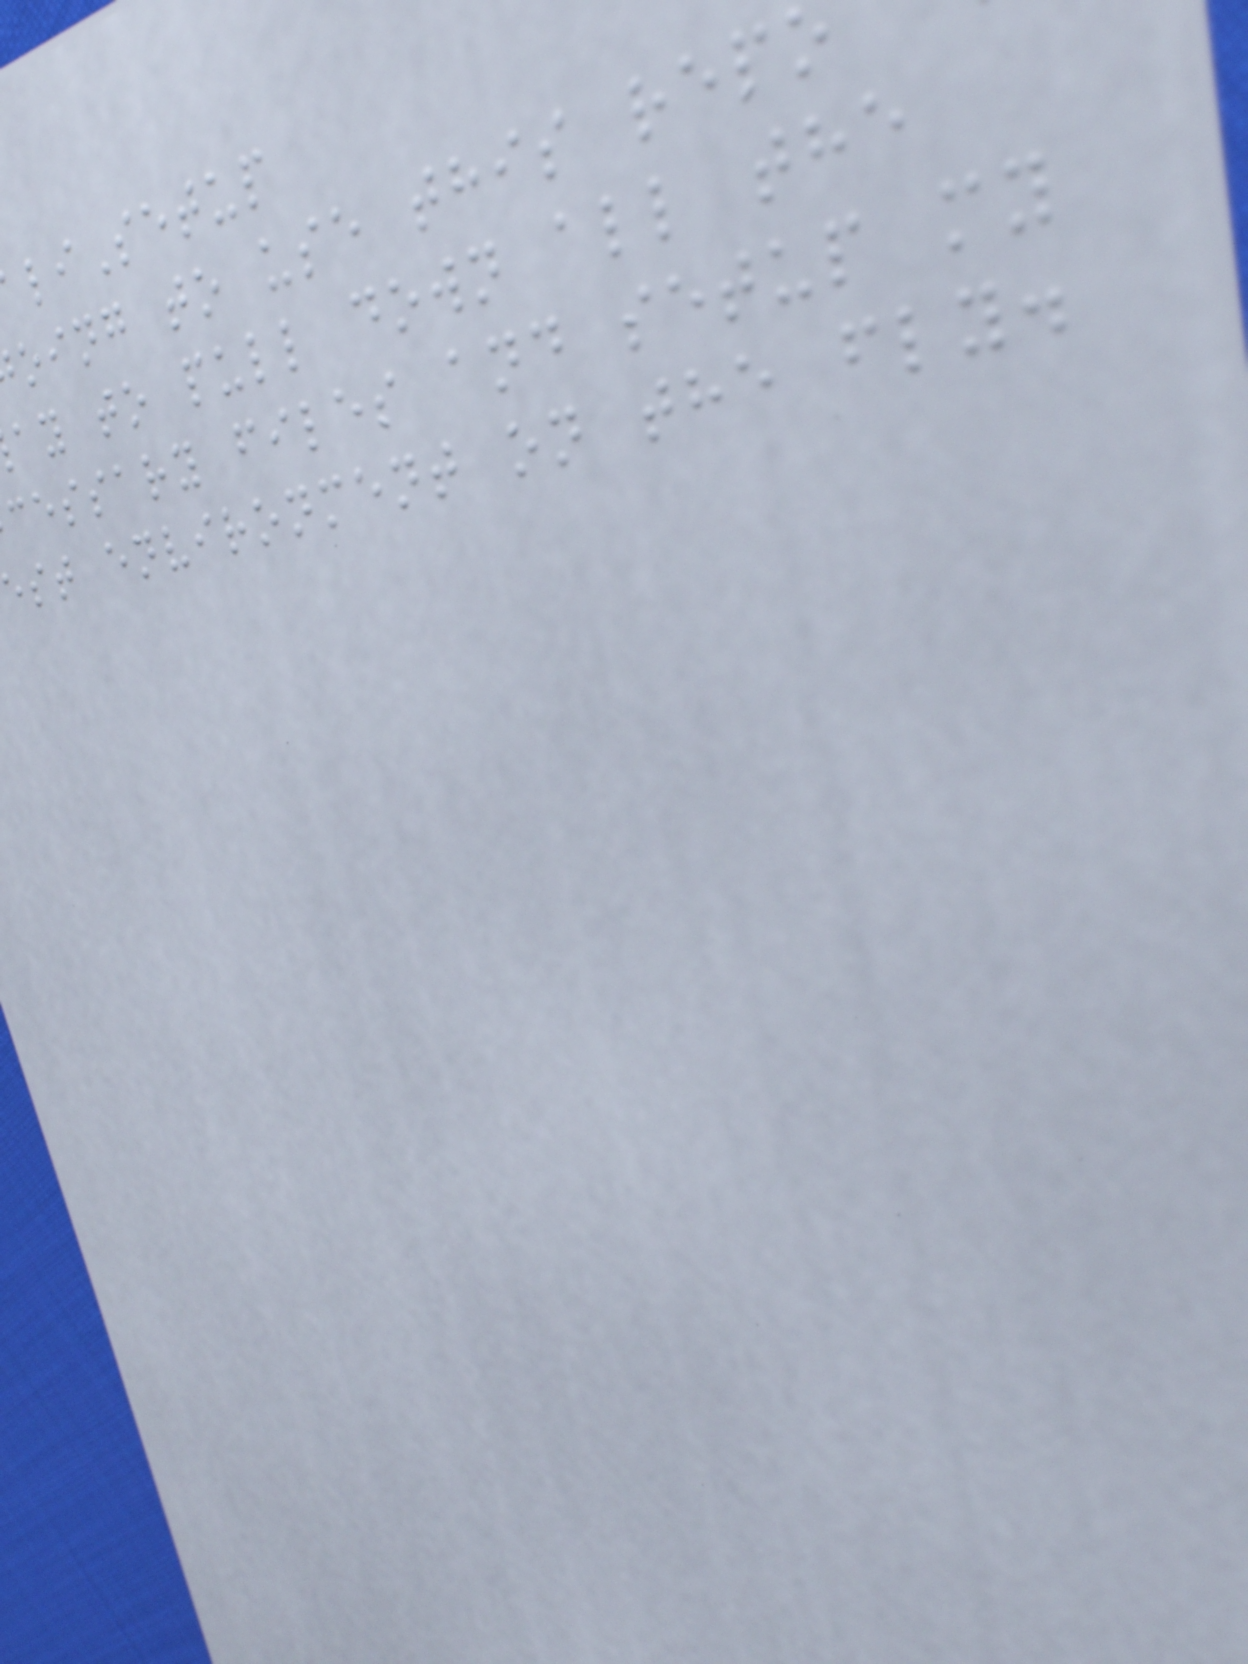liSetup
oing to use this rep
ay to pull down all the
cessary files and setup my
est environment on the fly.
